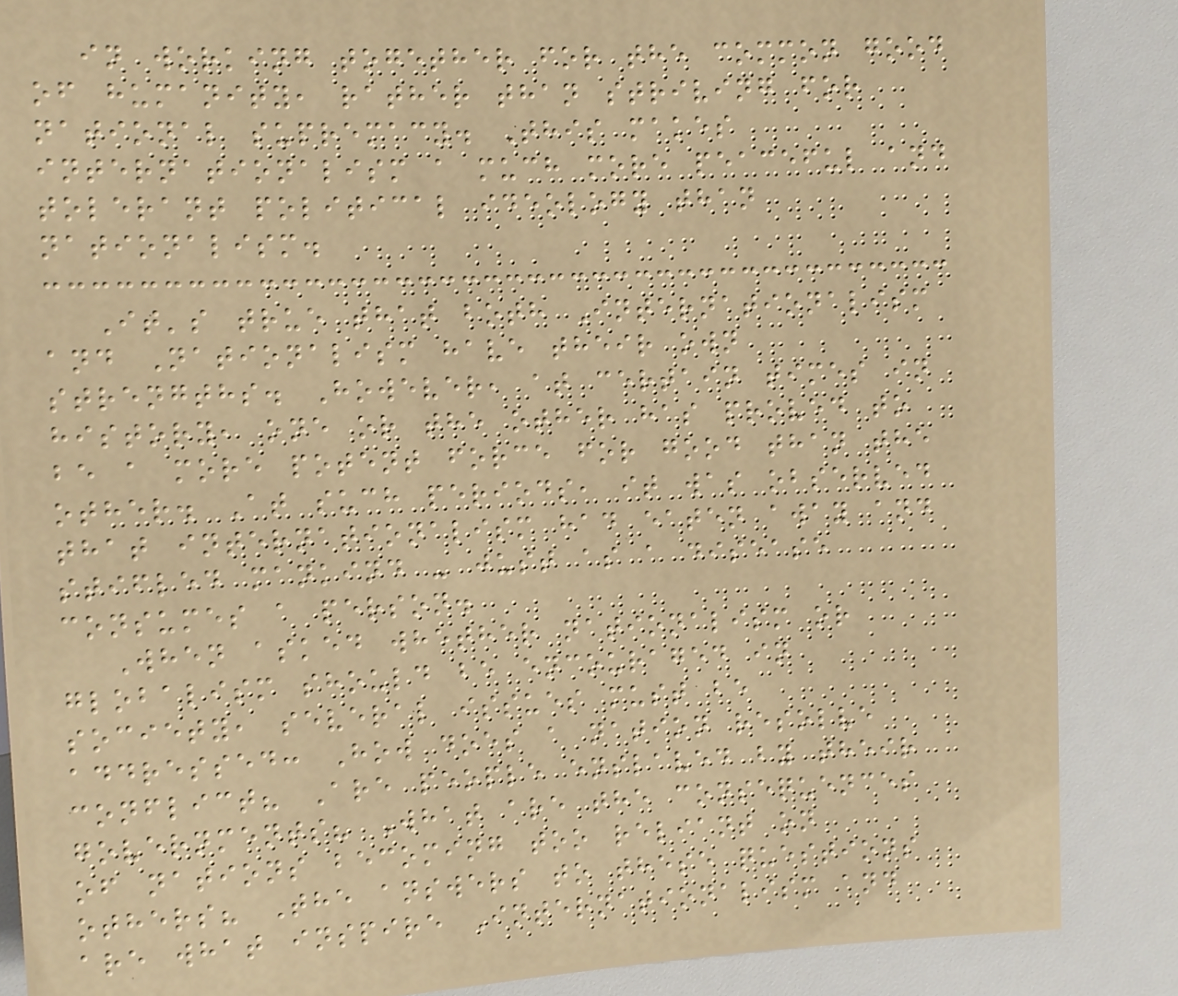in working together for the common good
of humanity, rather than striving for
national supremacy. This makes
internationalism a much more peaceful and
tolerant political ideology than
nationalism.
It's true that both Internationalism
and Nationalism have their own
strengths. However, at certain times in
history, one or the other has proved to
be a more potent force for good than the
other. At such periods, it was observed
that internationalism had eaten away and
stifled mankind - just as a disease
consumes a person.
When asked whether nationalism or
globalism should be encouraged in
society, several issues must be
addressed: How does a nation resolve
conflict? Are people enslaved by their
governments? What are the consequences
of nations becoming too reliant on
others? The answers to these questions
are what inspire Internationalism and
